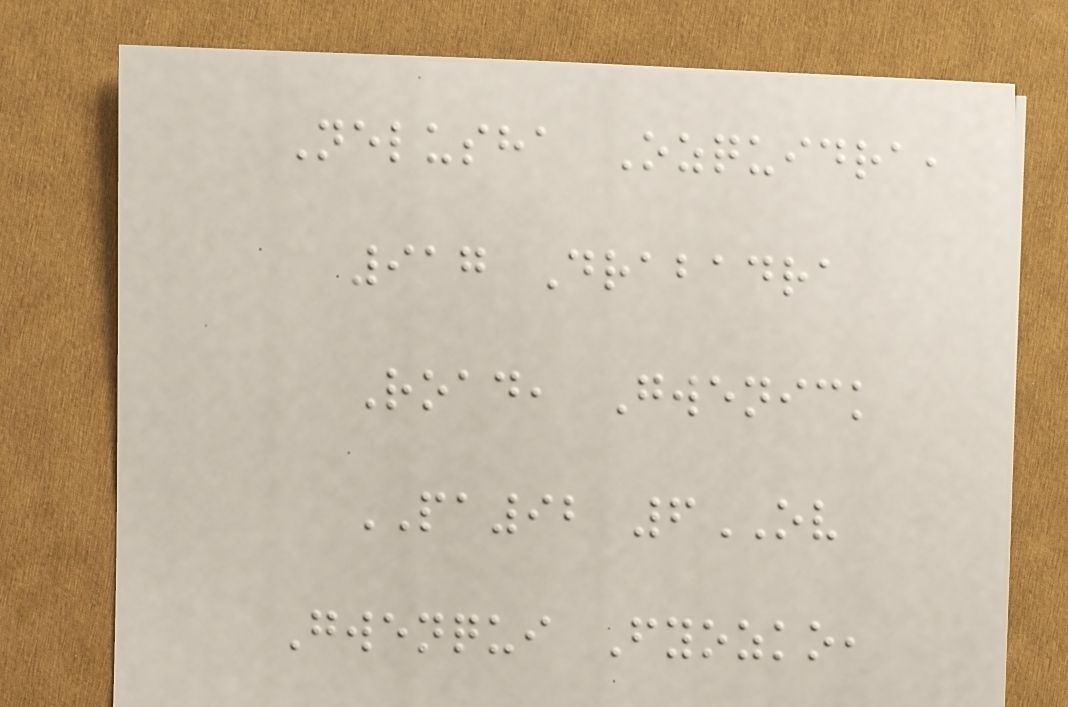Nelusha Ozquidra,
917 Drabadra
Road, Gwenick
PA92 6OV
Gwenqui Fyozko,
